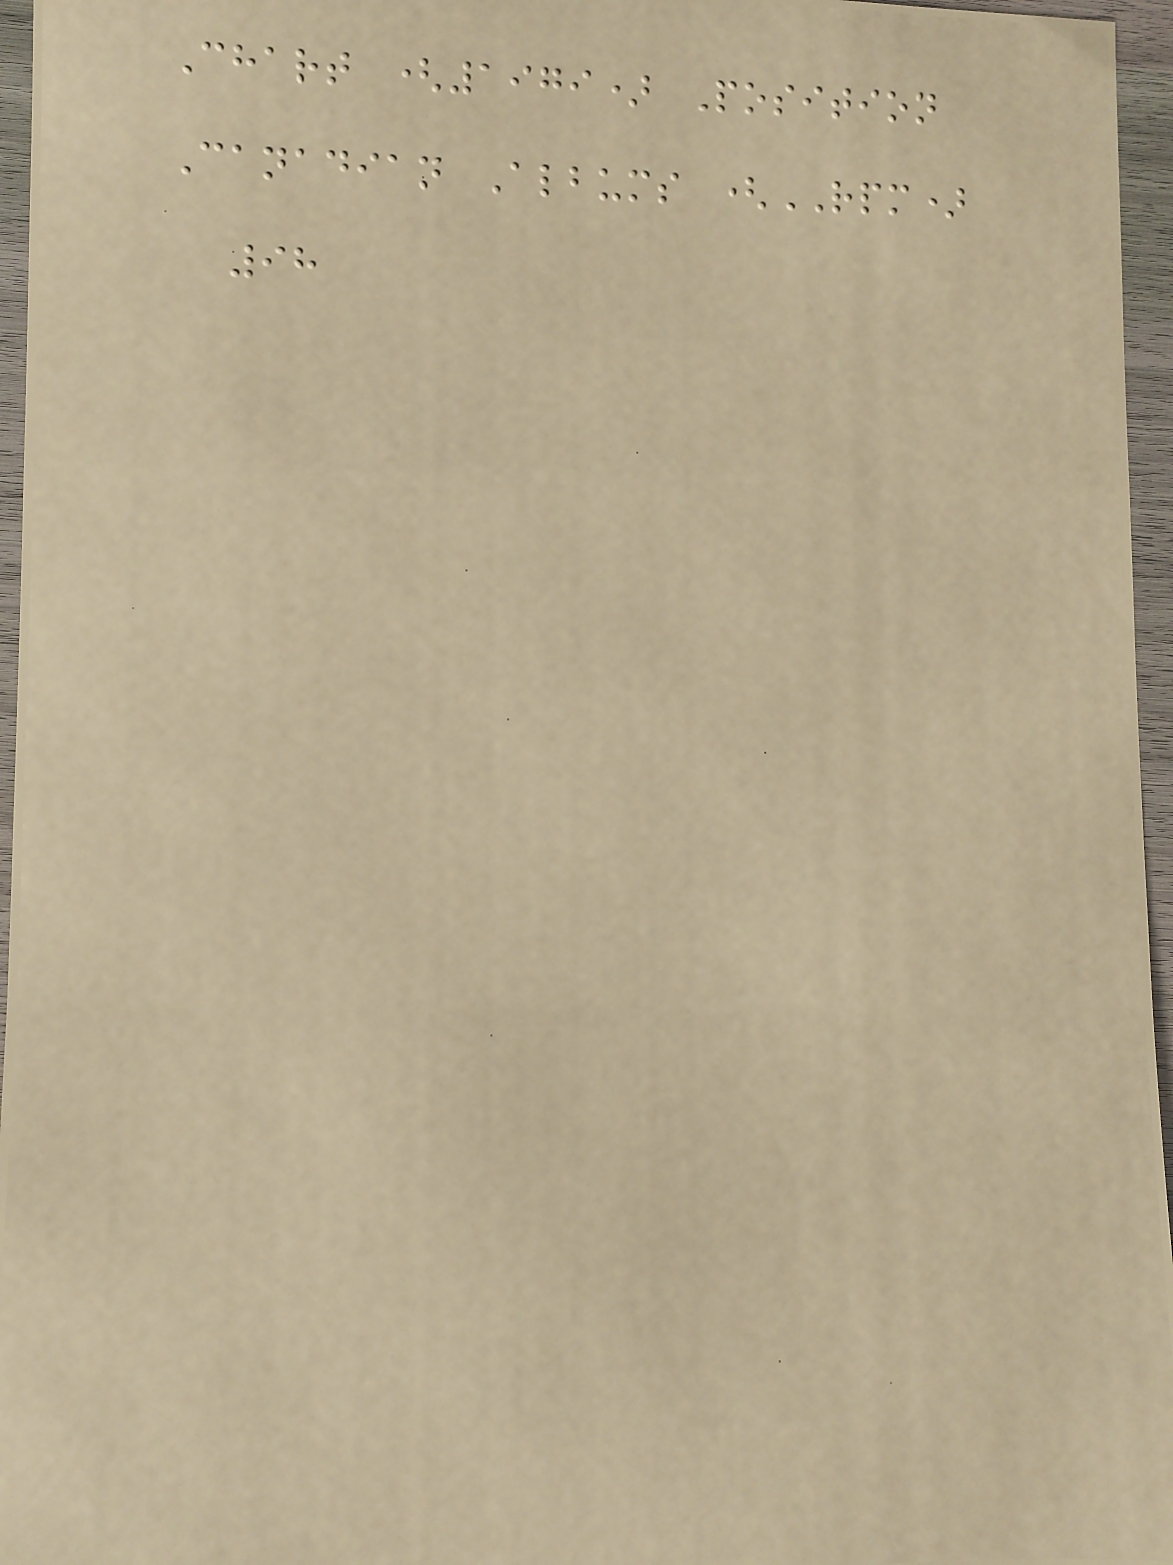Chart (1979) Position
Canadian Albums (RPM)
98
